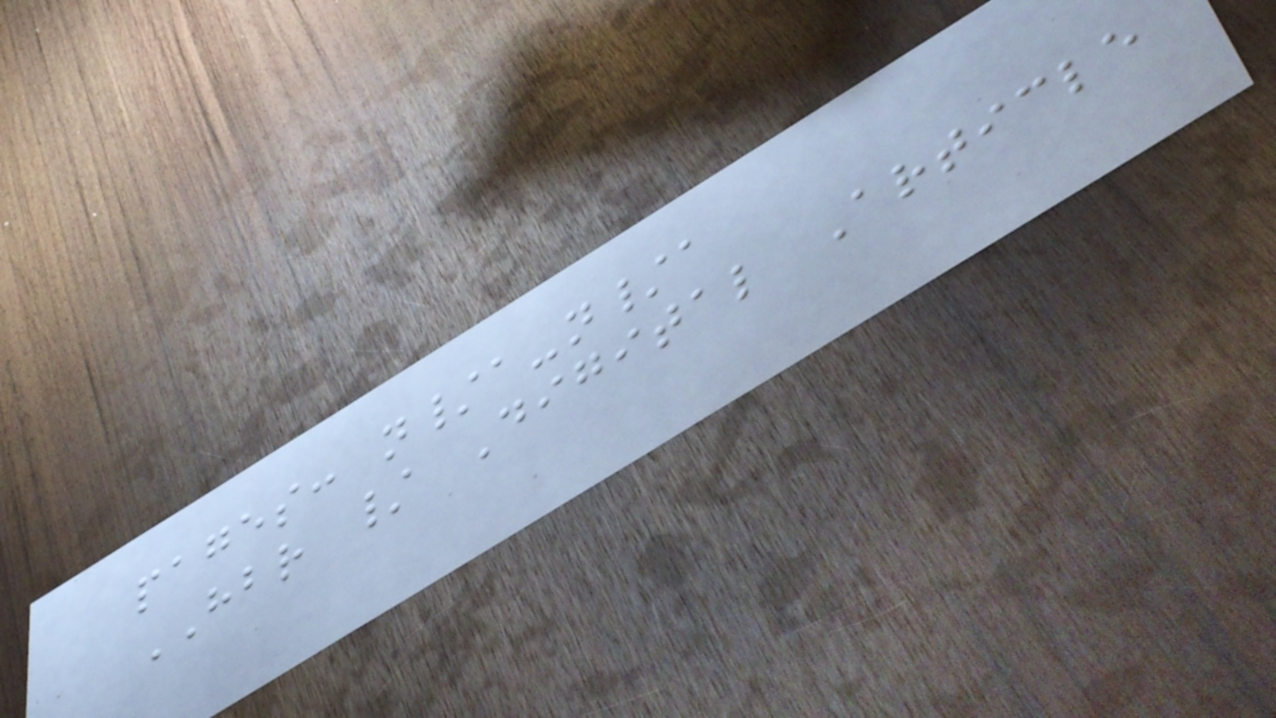pages: n/a-n/a
HBR / Digital Article
